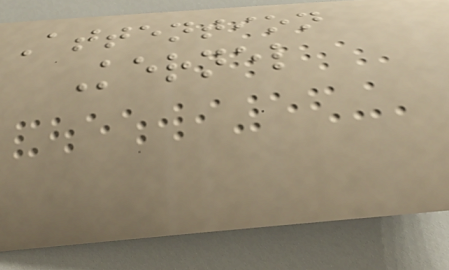Attention
Kernel
